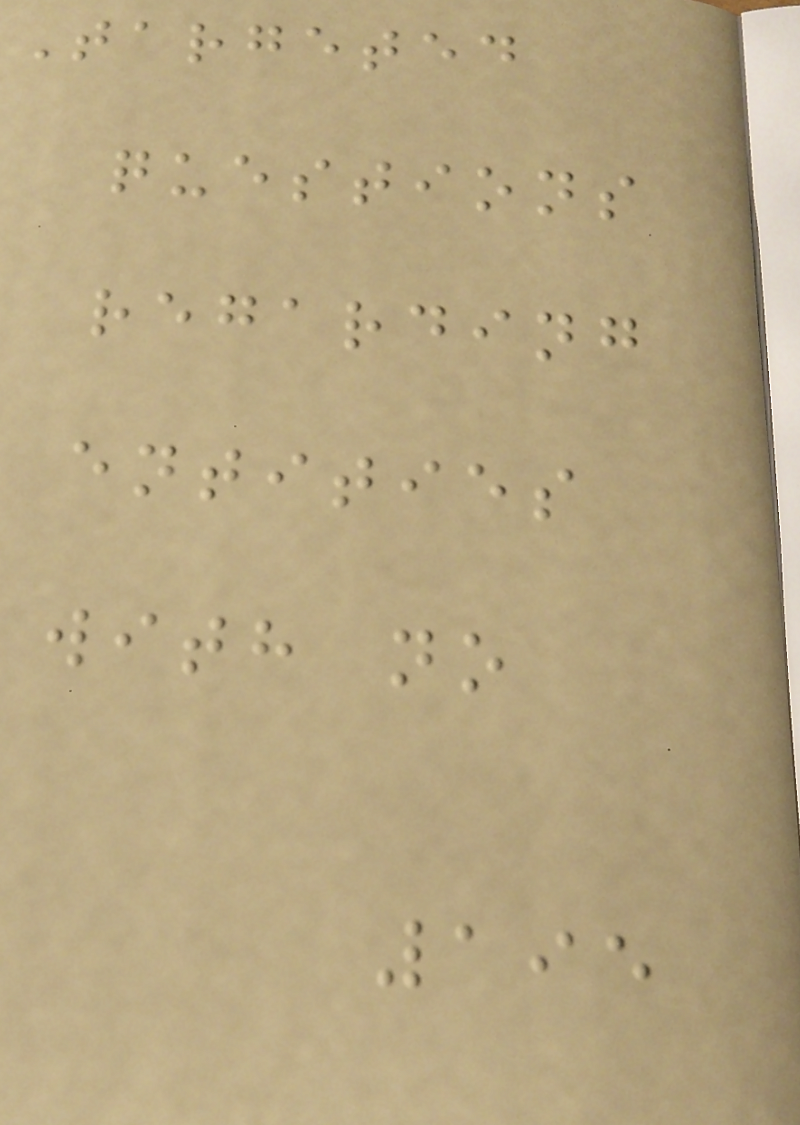Targeted
questions
regarding
entities
with no
195
